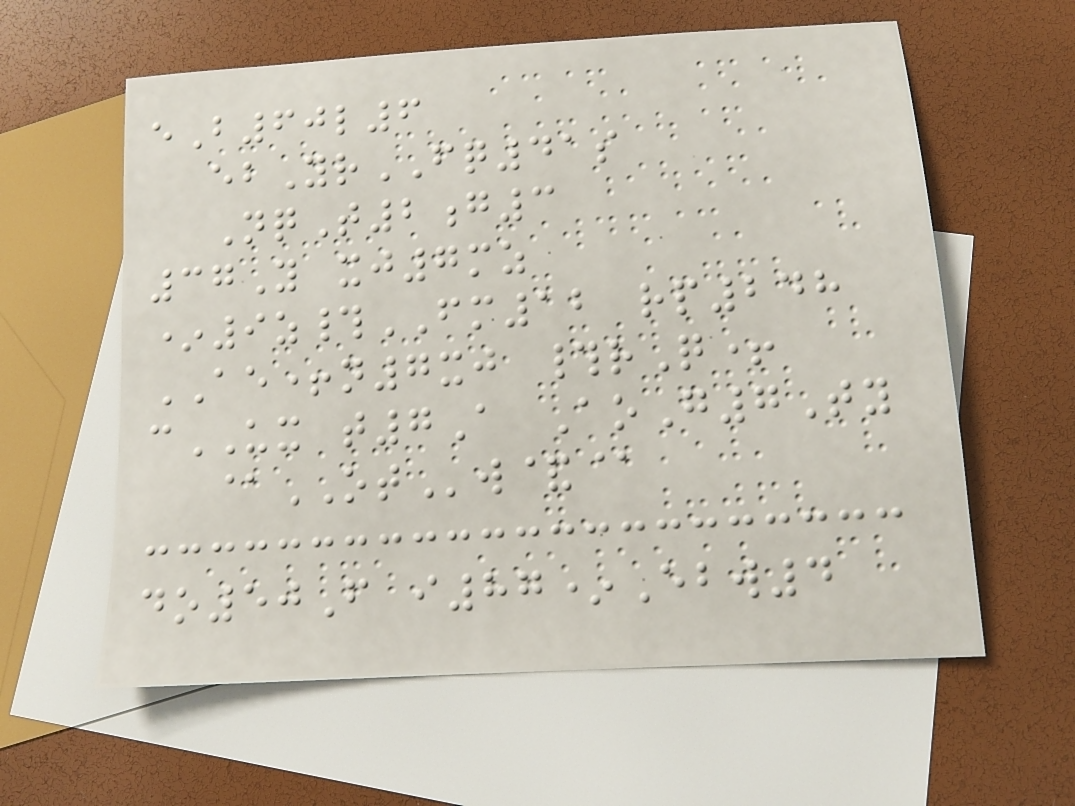eB60l6
ebYrFQ41s
NqT2g3
37Y xj7mz
*9z#FM12 rp248
AE+n7xj #rQ+
cUX t7A AoG7Ty
@OTw&@
do50F i87*Ebw4
